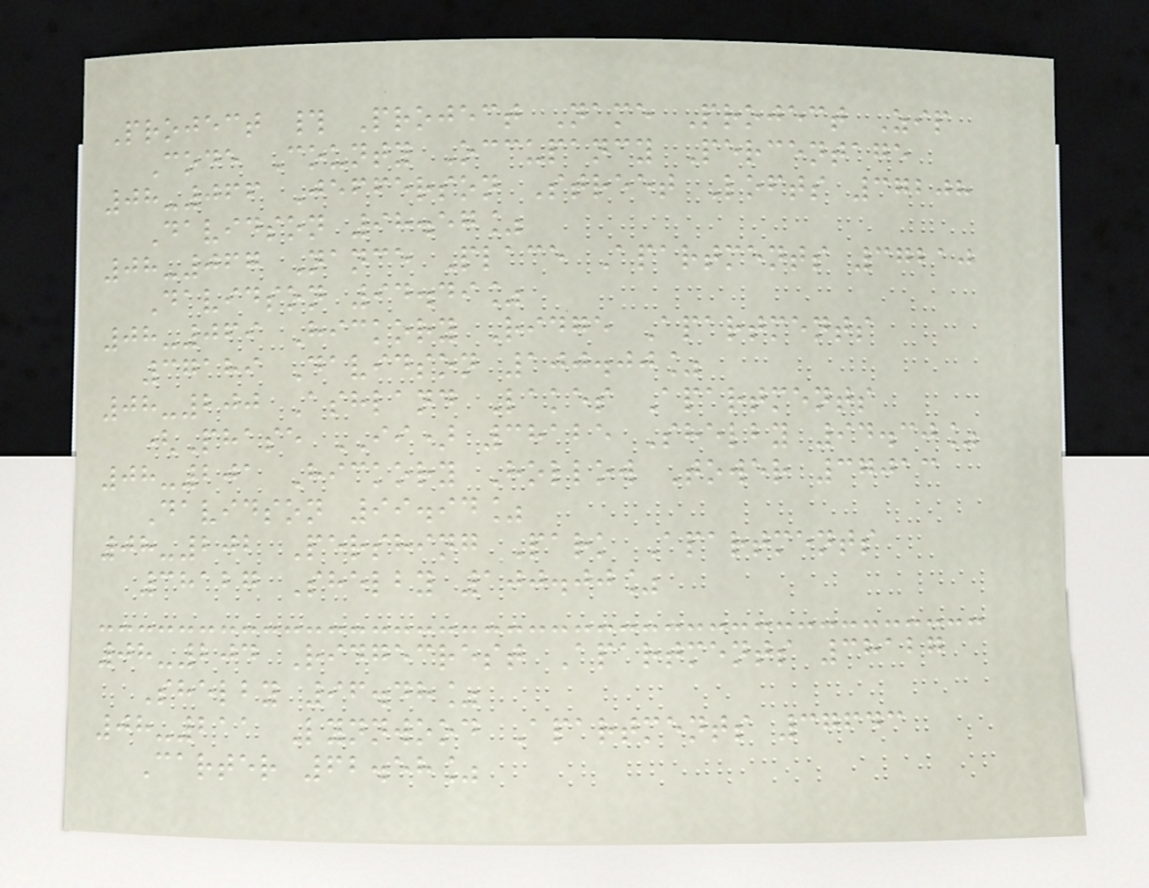Project # Project Name Project Zip
Code County Occupancy Percentage
08-066 Jefferson Street Lofts 37208
Davidson 98.57%
08-067 Nance Place Apartments 37210
Davidson 94.49%
08-069 Hickory Ridge Apartments
37189 Davidson 100.00%
08-200 Ashland Lakes Apartments
(Phase II) 38125 Shelby 94.30%
08-201 Hickory Hollow Tower 37013
Davidson 99.94%
08-202 Pershing Park Apartments
38127 Shelby 100.00%
08-204 Ridgecrest Apartments 38127
Shelby 96.48%
08-211 Lynnwood Apartments 37643
Carter 62.58%
